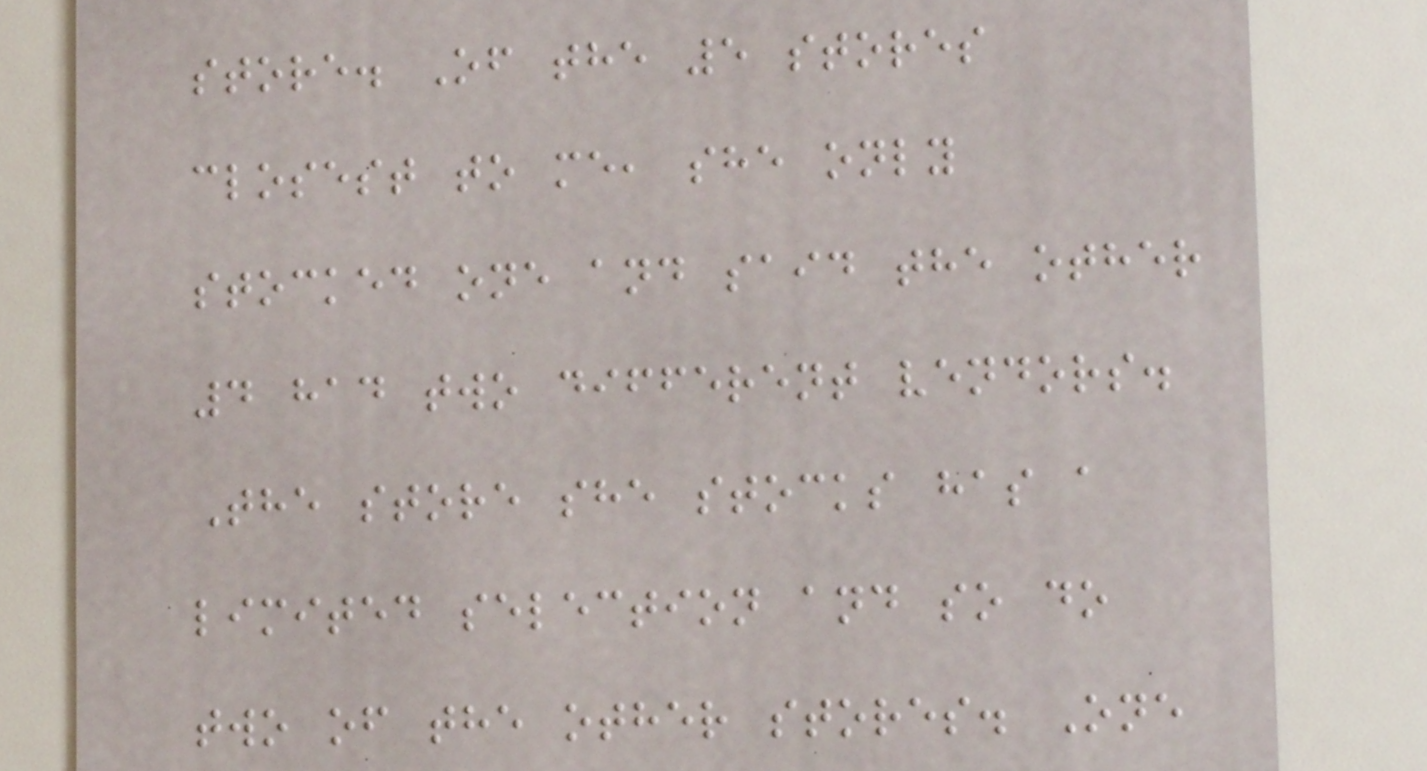store. Of the 5 stores
closest to me, she only
stocked one and said the other
4 had two different vendors.
The store she stocks has a
limited selection and so do
two of the other stores. One
